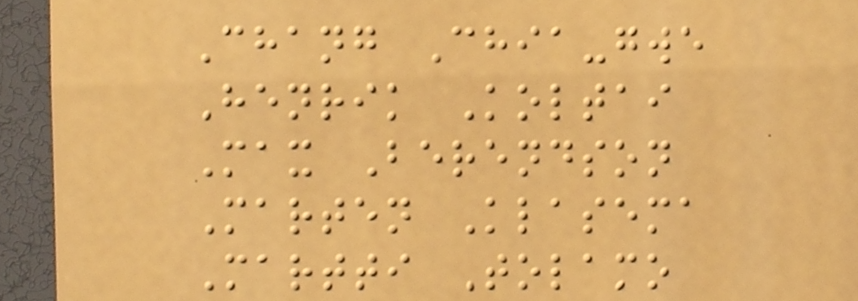Chang Chia-gwe
Henrik Koltai
Max Berendson
Marten Klasema
Martti Tolamo
